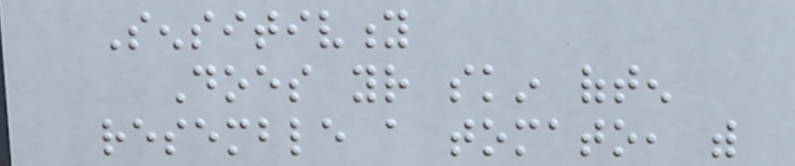Sensitivity
Does your skin often
resemble a tomato, with
